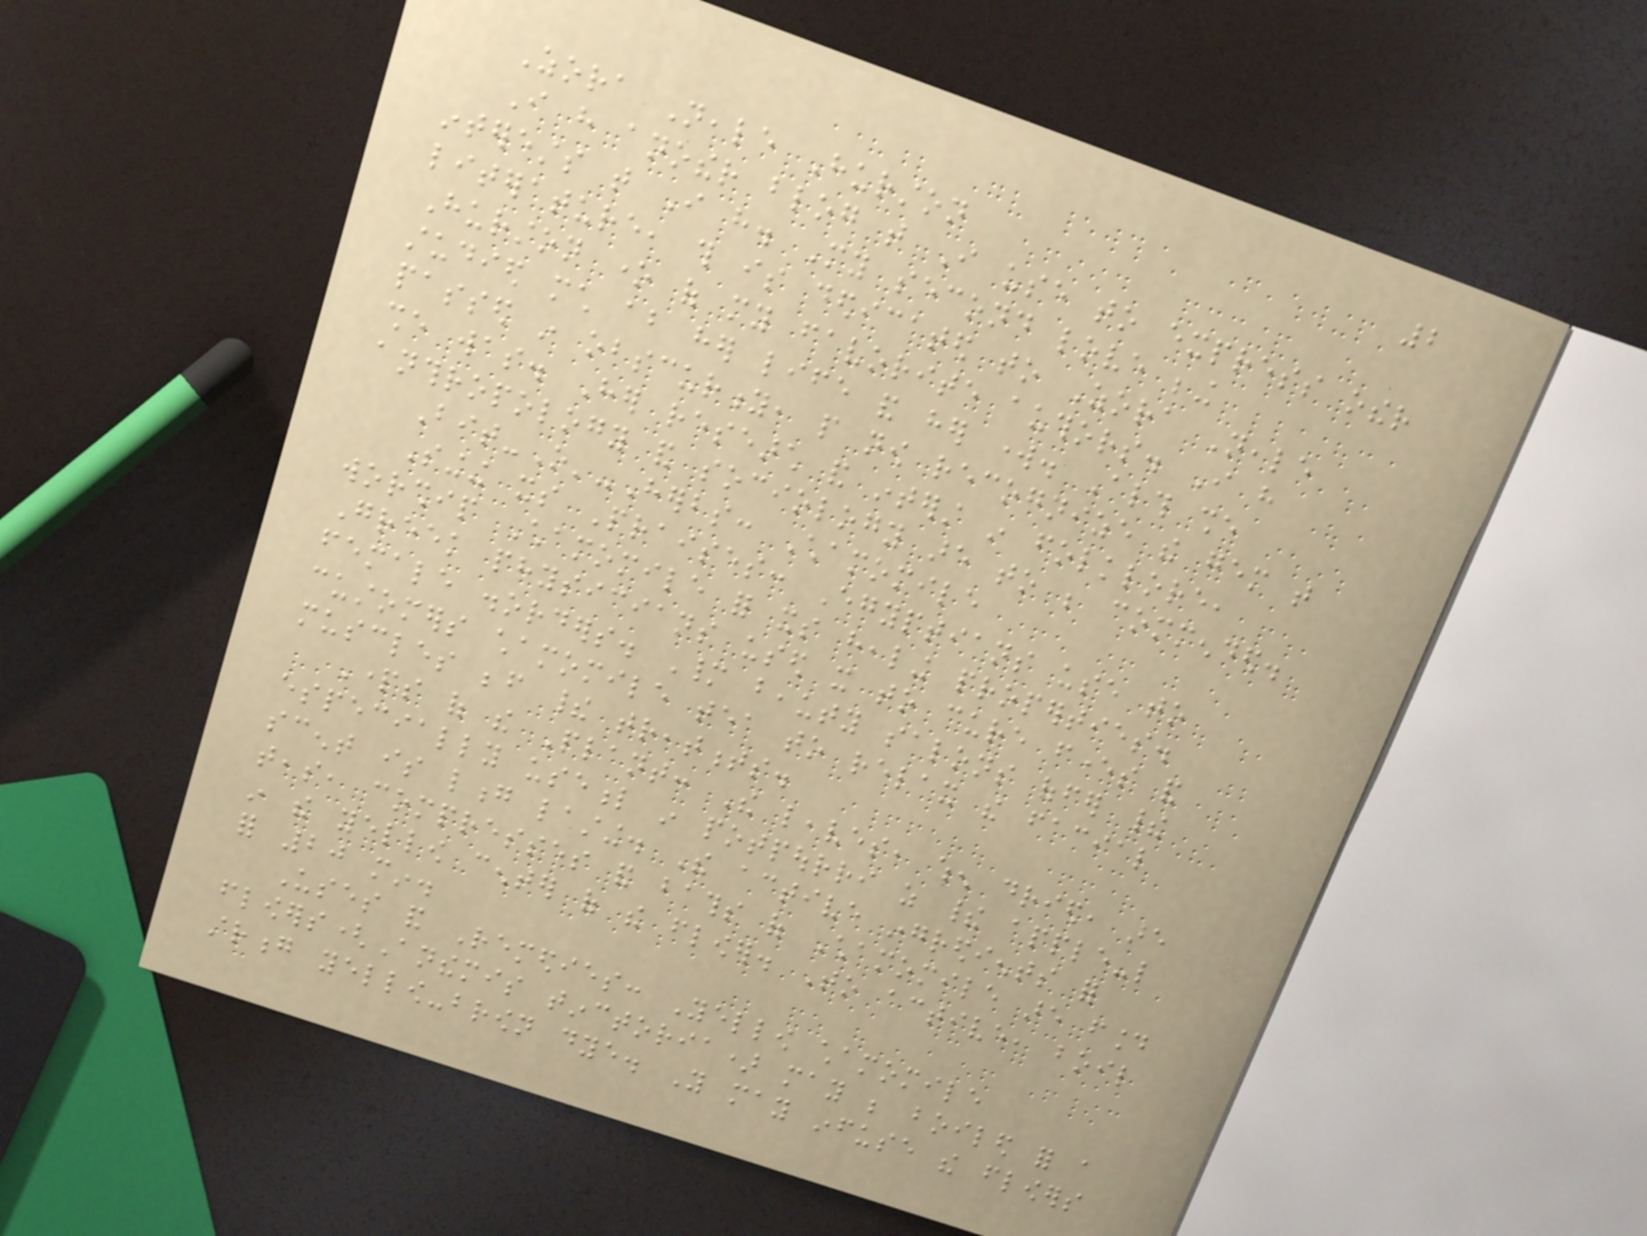2
Zora Neale Hurston
I have another blog that I use to express other
interests that I have. My second love being
literature, this is dedicated to Zora Neale
Hurston one of my favorite authors. I have
studied much about her life and her work. Although she
passed in obscurity, people now recognize the gem that
she was. Her research and interst in folklore,
anthropology and sociology are to be commended.
Bit-O'-Herbs: Chamomile
Singing its Praises: Egyptians use to
worship Chamomile for its healing properties.
Greek physicians used it to cure fevers and
female disorders. Many beauty salons offer their
customers chamomile tea to relax the facial
muscles before their treatments.
Parts of the Plant: The leaves, when dried, are
especially useful in potpourri as their apple-like
scent is long lasting. The active ingredients for
teas, compresses and baths of Chamomile are found
in the yellow center of the flower. To active, boil
for 20 min.
Uses and Remedies: Yellow chamomile
flowers(Anthemis tinctoria) may be boiled for a
strong yellow-brown dye. You may infuse the flowers
